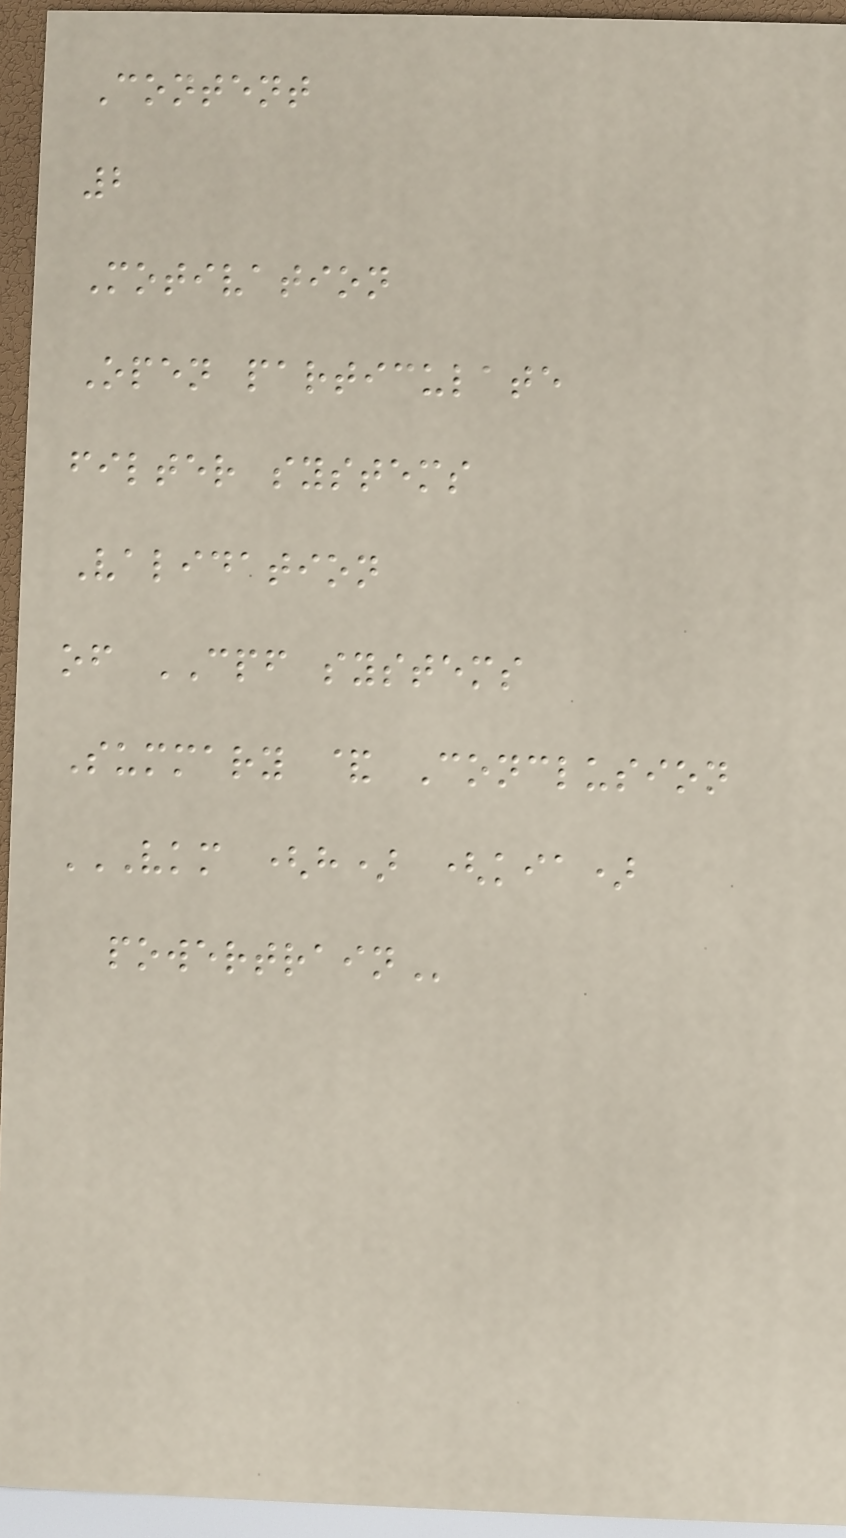Content
2
Motivation
Open particulate
filter systems
Validation
of CPF systems
Summary & Conclusion
VKM (H) (KIA)
POWERTRAIN
